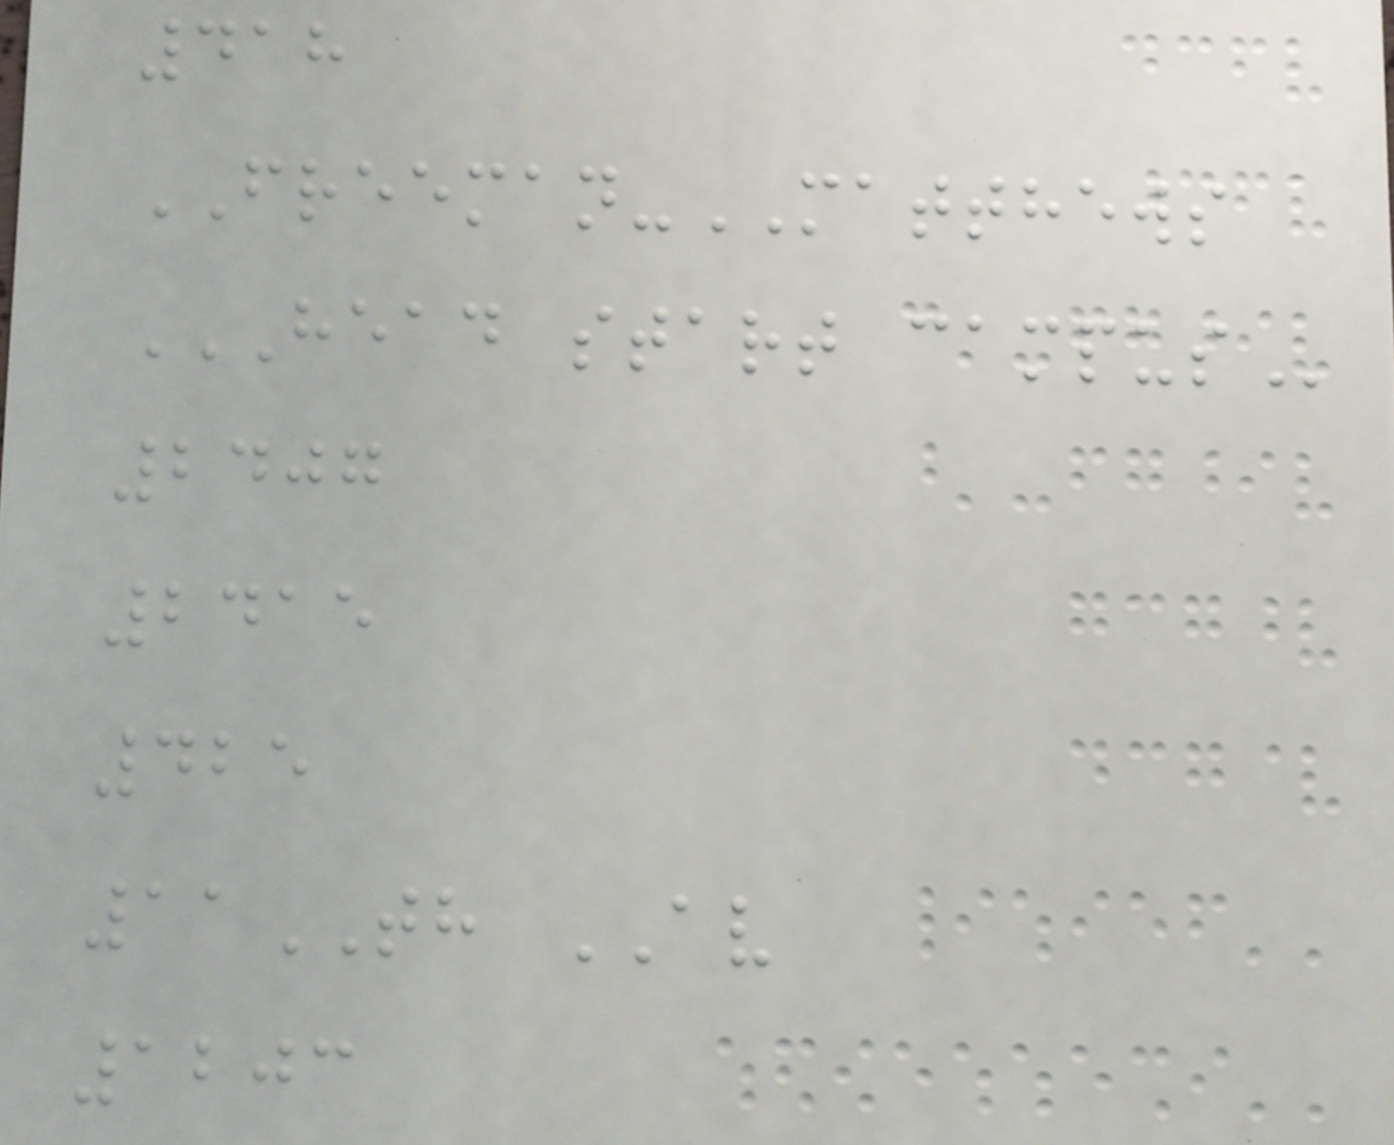418
FREEMAN-MATTHEWS
HEAD START CAMPUS
2407
2415
425
11TH AV
1203
